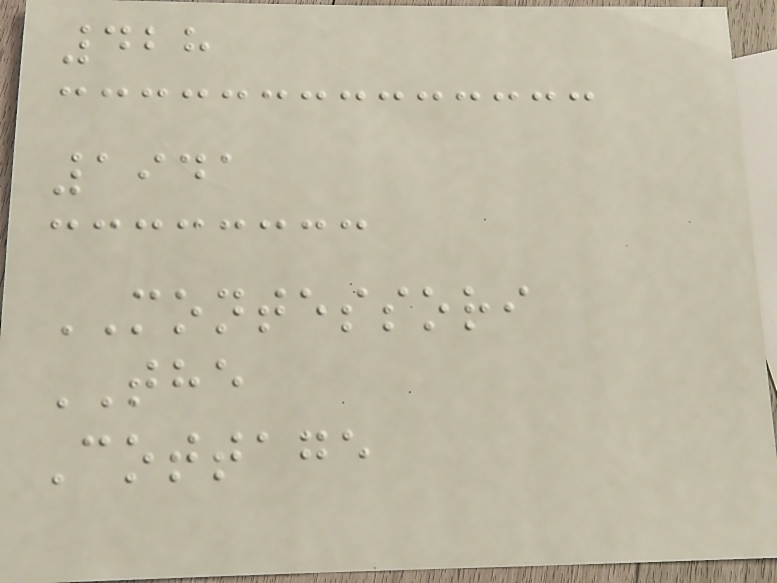428
1941
MONTESSORI
THE
Cottage
